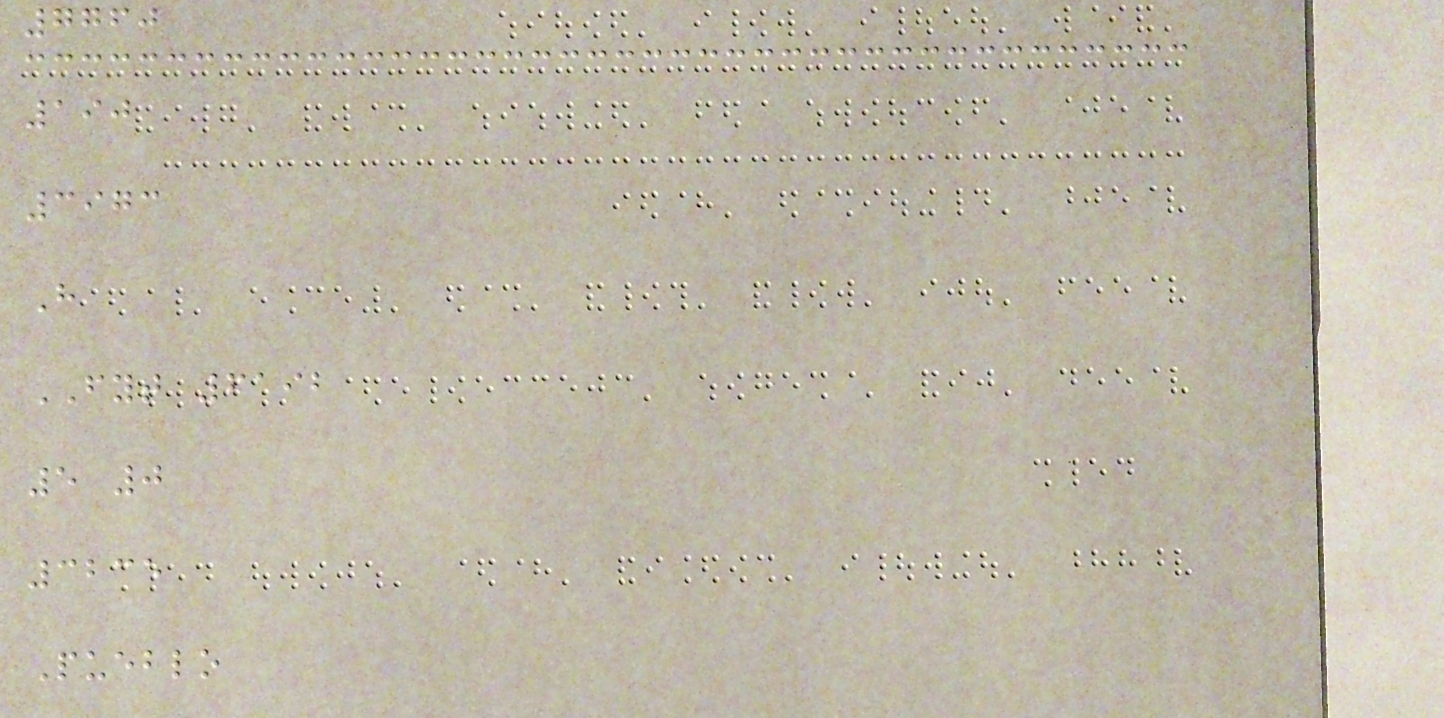7760
190
3973
H
FYT 6192
5 0
3235
Pueblo
